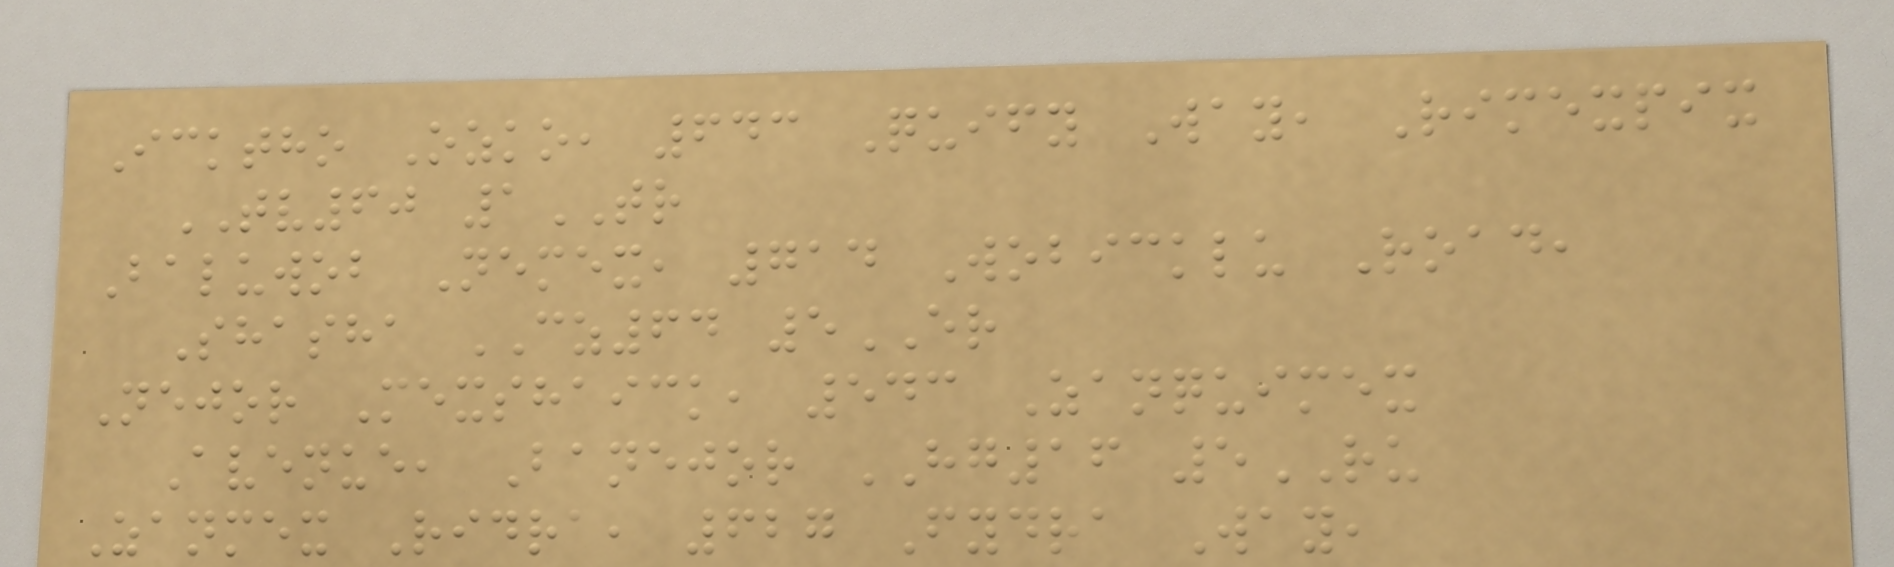Icktho Ozko, 643 Quify Way, Rimexpix
TV60 1TR
Baluwob Nemex, 714 Wobicklu Road,
Shasha CZ64 5ER
Nejor Mexshaick, 543 Zanquimex
Avenue, Banejor HG16 5RU
Zanmex Ridra, 627 Fydra Way,
